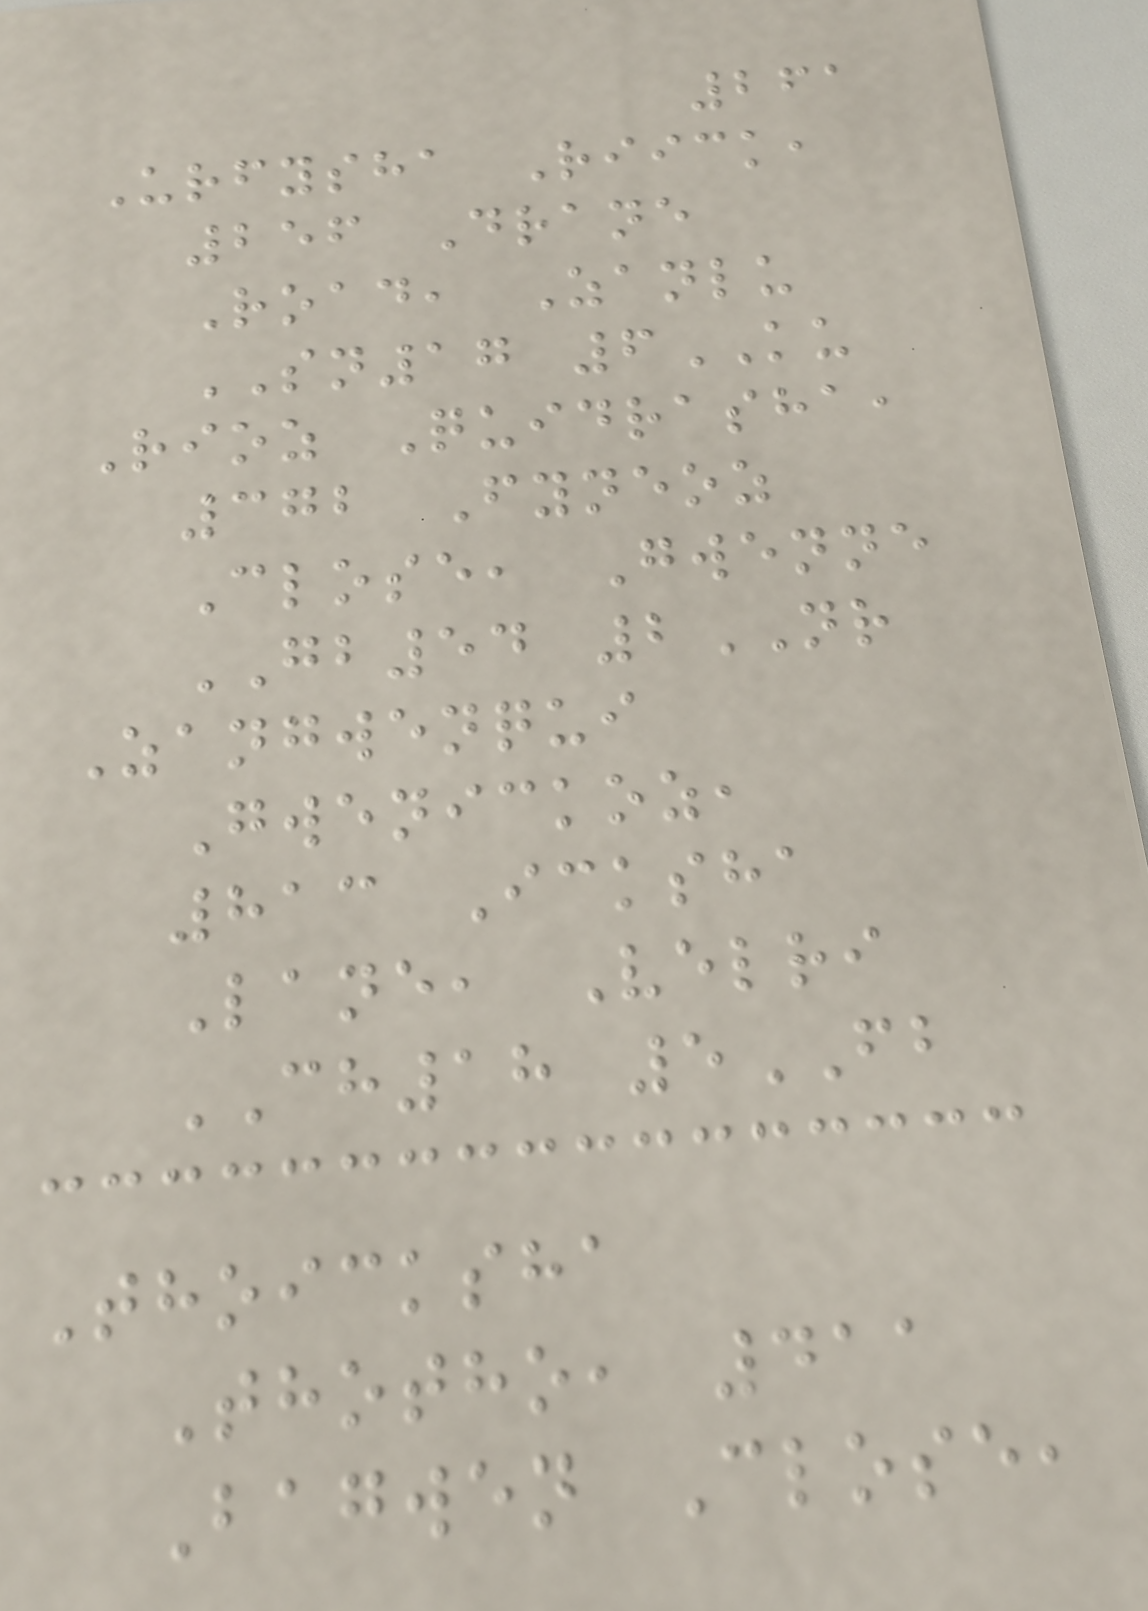261
Urfysha Riick,
256 Drane
Road, Zanlu
SN17 6KU
Rioz Quidrasha,
372 Fyneoz
Close, Gwenne
GB54 2NR
Zangwenqui
Gwenickoz,
813 Icksha
Lane, Velri
CH18 5FB
Thoicksha
Thotho, 411
Bagwen Close,
